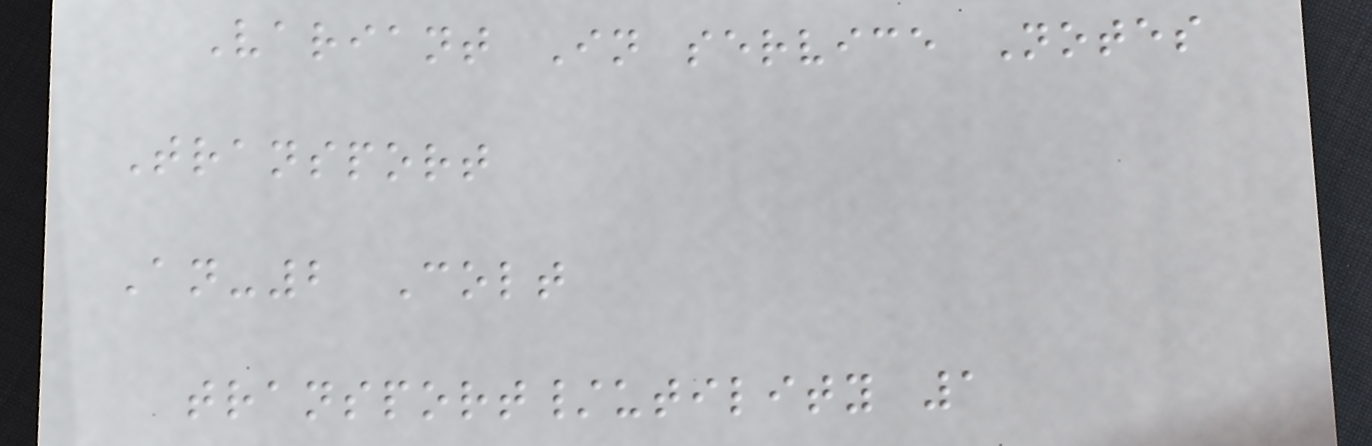Variant In service Notes
Transport
An-2 Colt
transport/utility 1
